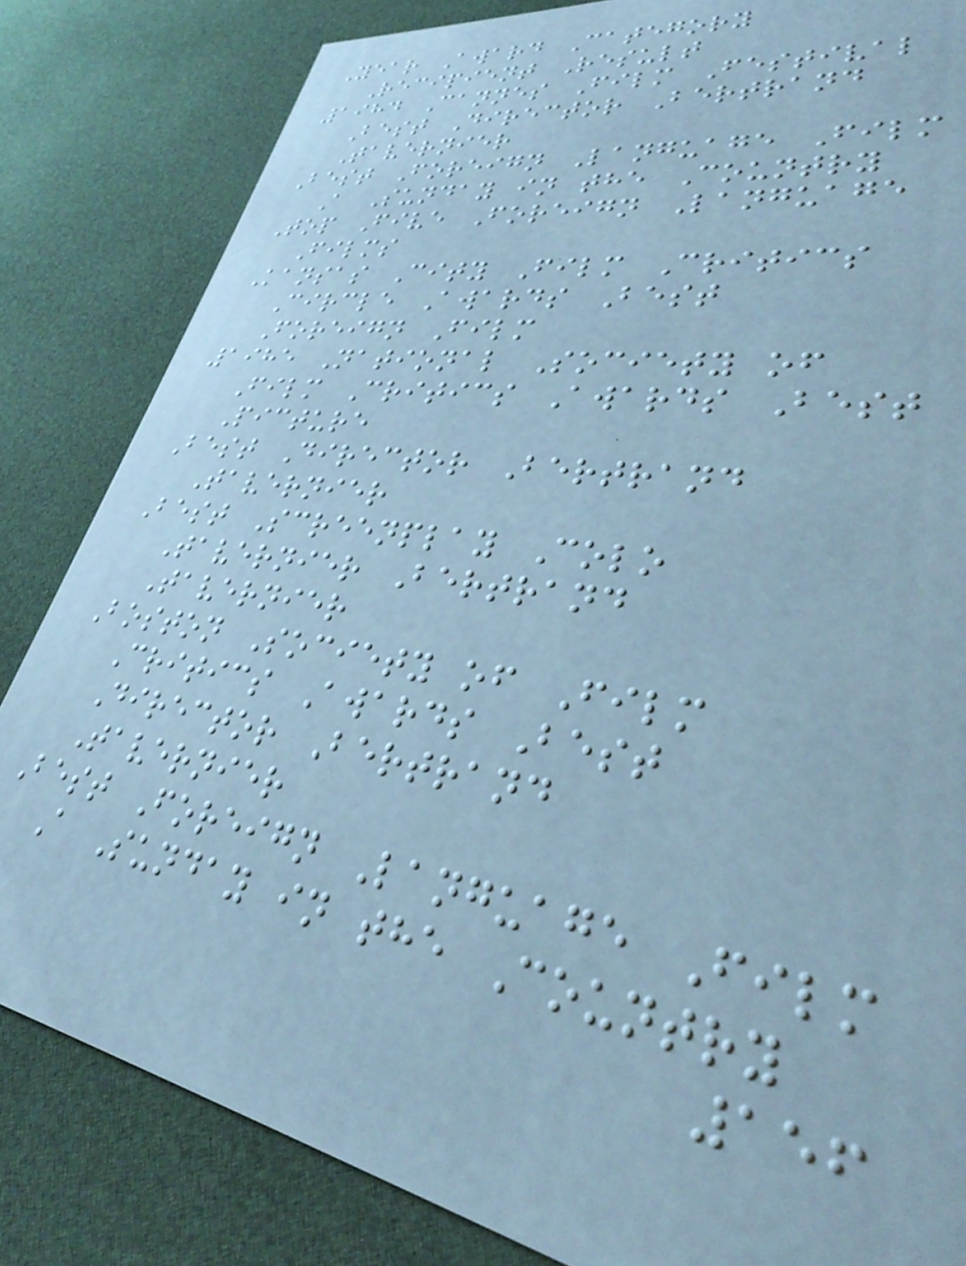Year Award Category
Recipient Result
1984 Cannes Film Festival
Best Director Bertrand
Tavernier
Best Foreign Language Film
A Sunday in the Country
Top Five Foreign Language
Films
Kansas City Film Critics
Circle Awards Best
Foreign Film
1985 National Society of
Film Critics Awards Best
Picture
Best Director Bertrand
Tavernier
Best Screenplay Colo
Tavernier Bertrand
Tavernier
Boston Society of Film
Critics Awards Best
Director Bertrand
Tavernier
Best Foreign Language Film
A Sunday in the Country
156
